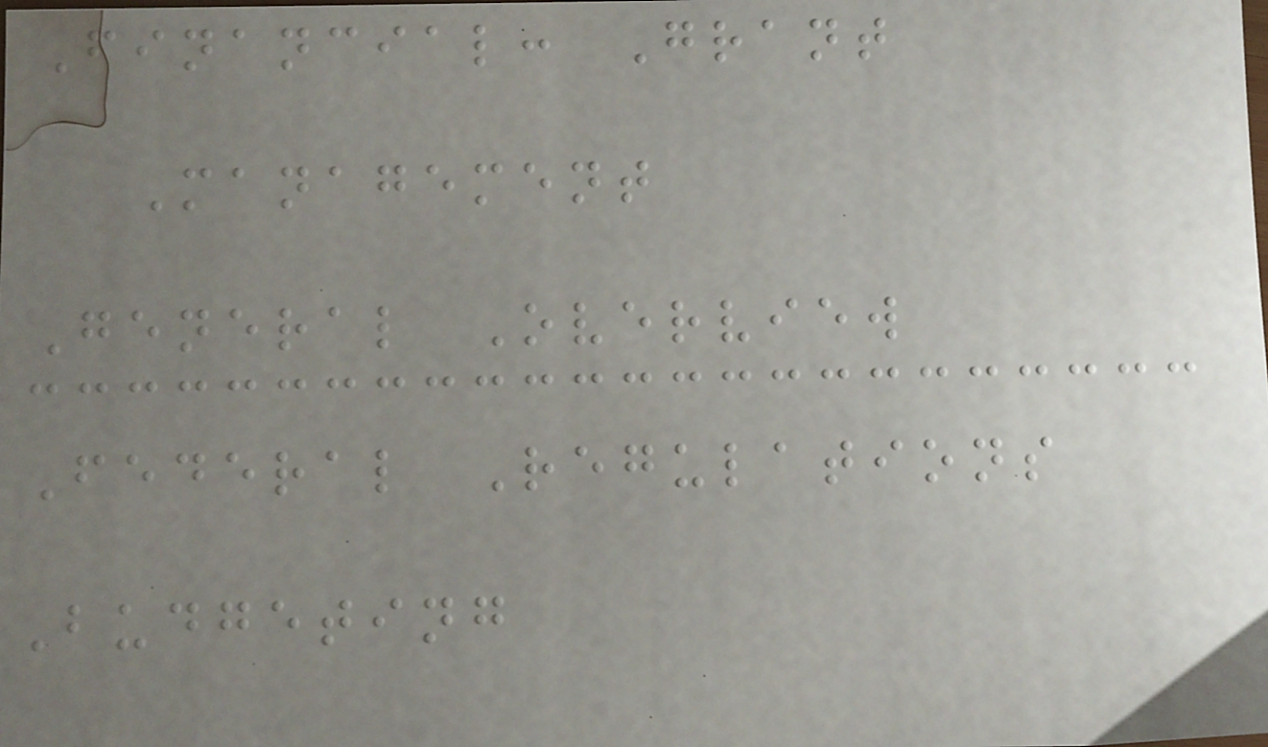Financial: Grant
Management
General Overview
Federal Regulations
Budgeting
